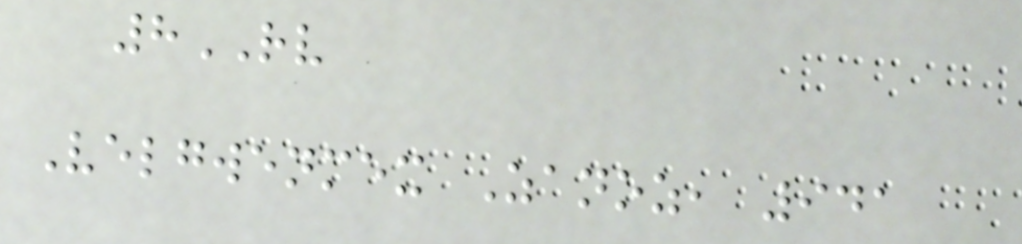8RV
Velgwenmex Zanoz, 941
